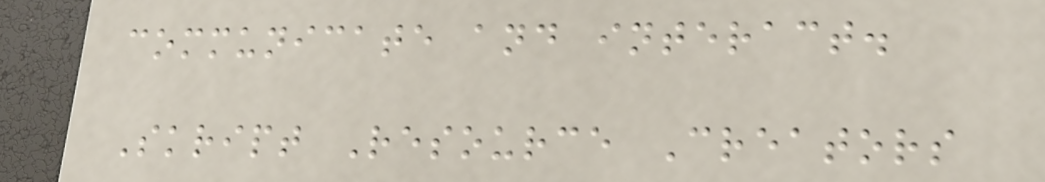communicate and interact.
Skript Resource Creators
